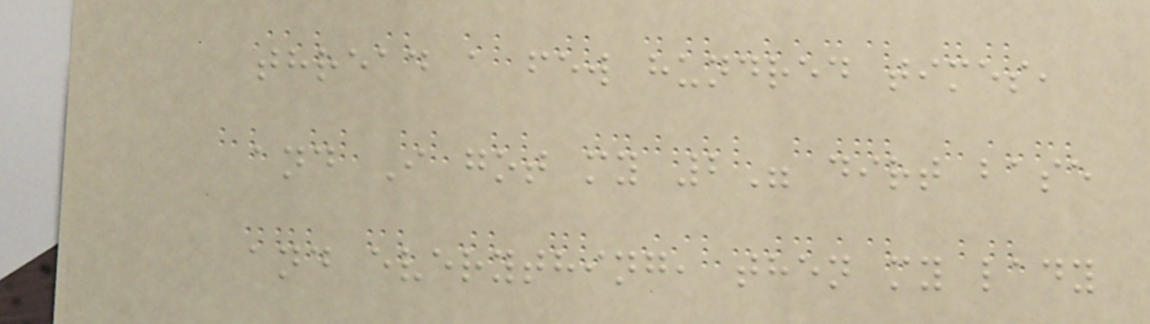thread a few hundred times,
and I got my 2" dirt base
and everything, then my lady
